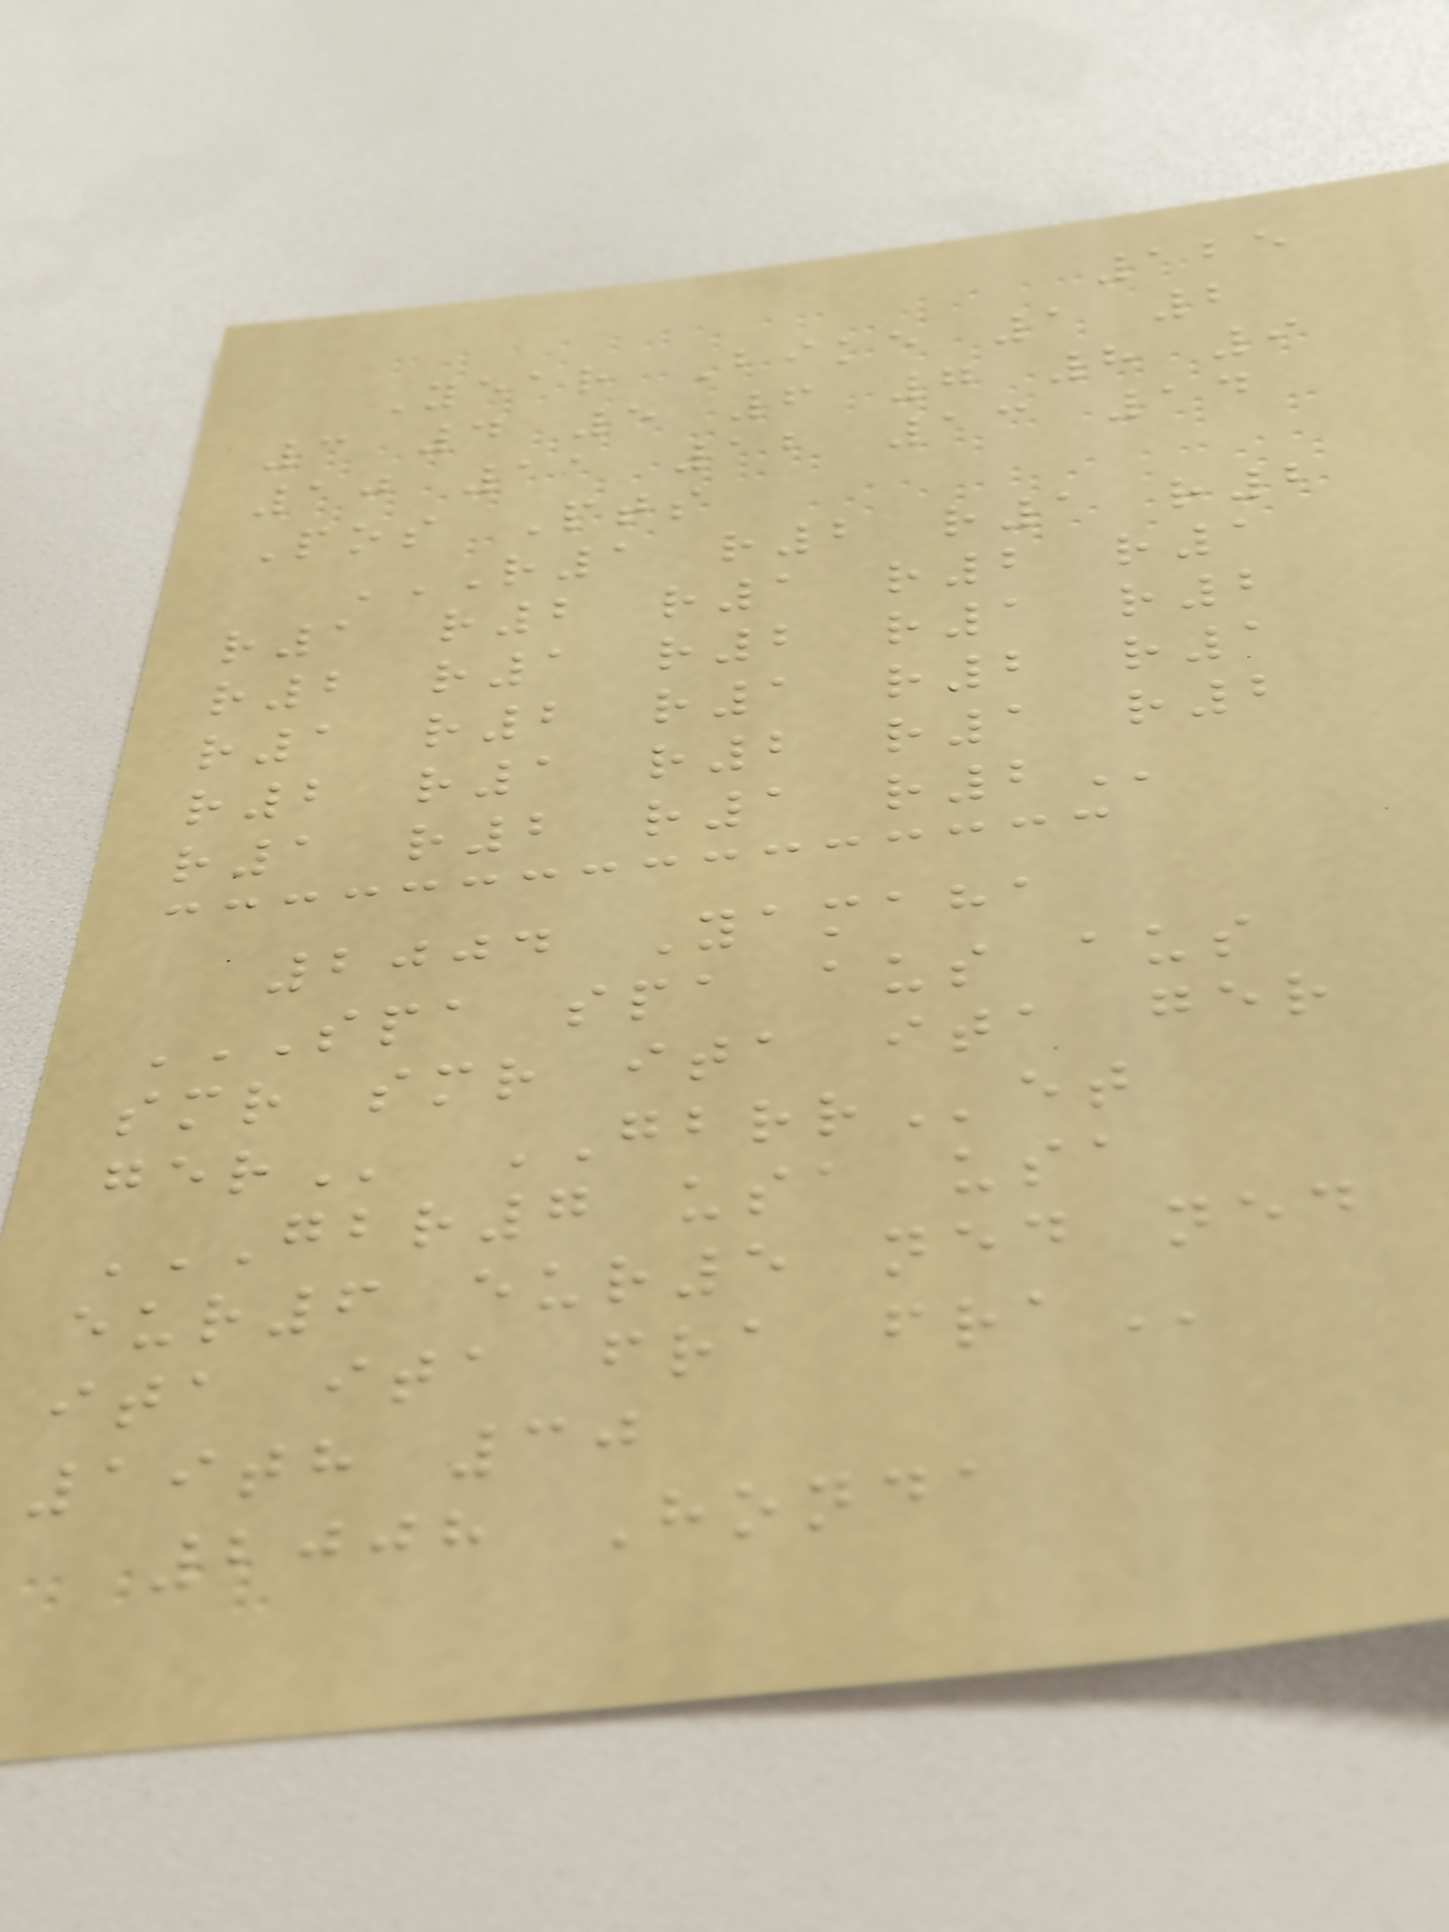125
Year Bike 1 2
3 4 5 6 7 8 9
10 11 12 13 14
Pos Pts
R1 R2 R1 R2
R1 R2 R1 R2 R1
R2 R1 R2 R1 R2
R1 R2 R1 R2 R1
R2 R1 R2 R1 R2
R1 R2 R1 R2
2004 Yamaha
SPA SPA AUS AUS
SMR SMR ITA ITA GER
GER GBRRet
GBR7 USA USA
EUR6 EUR5 NED NED
ITA ITA FRA FRA
19th 30
2008 Honda
